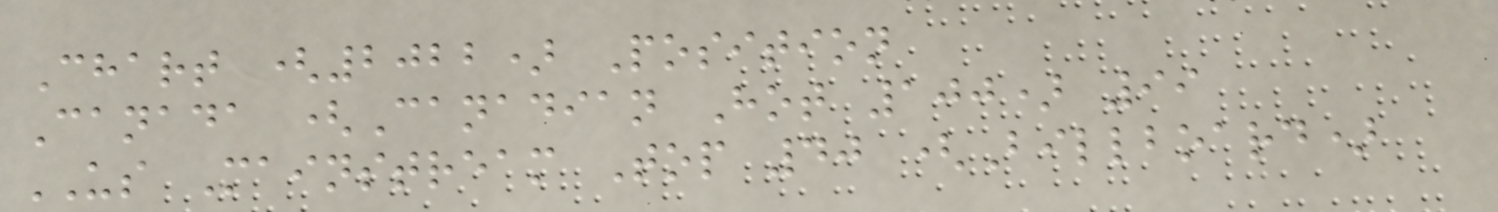Chart (2022) Position
Canada (Canadian Hot 100) 99
US Mainstream Top 40 (Billboard)
